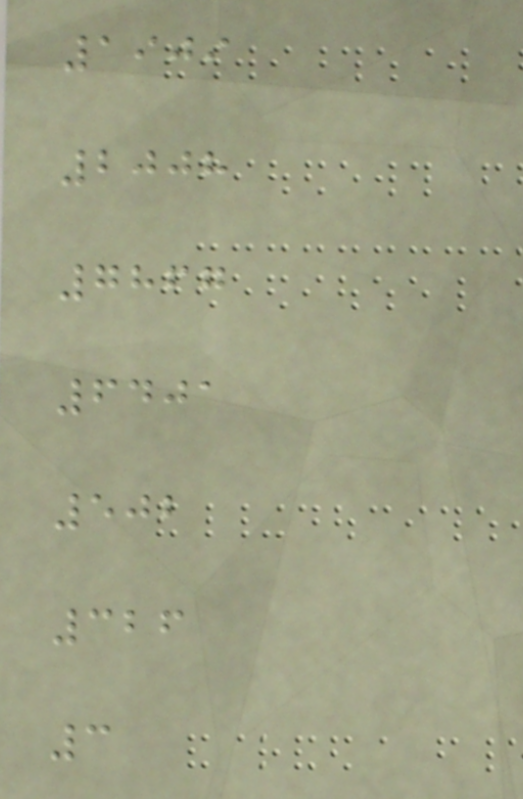1909
2008
7867
6401
502
326
3
